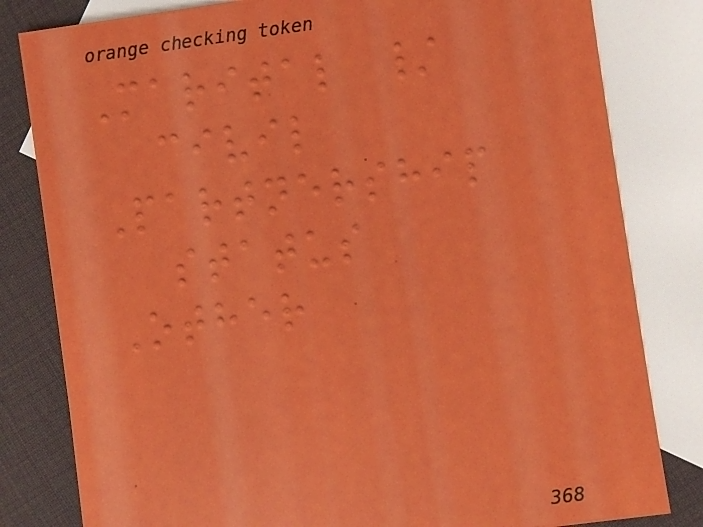Marital /
civil
Partnership
status
Other
